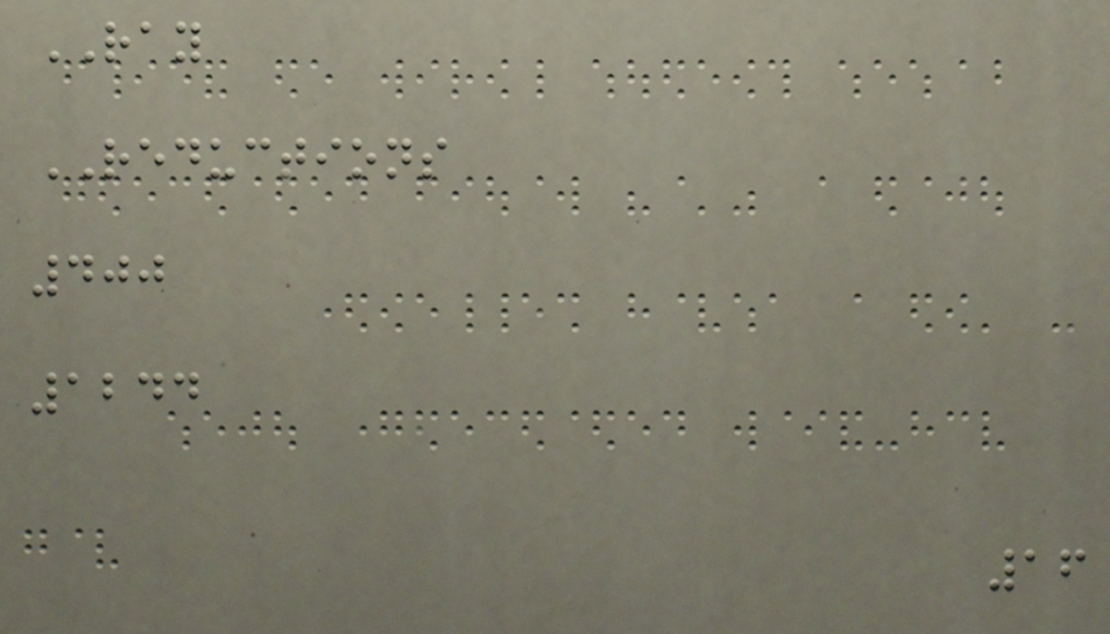RAY
REDUCTIONS
400
1244
16
